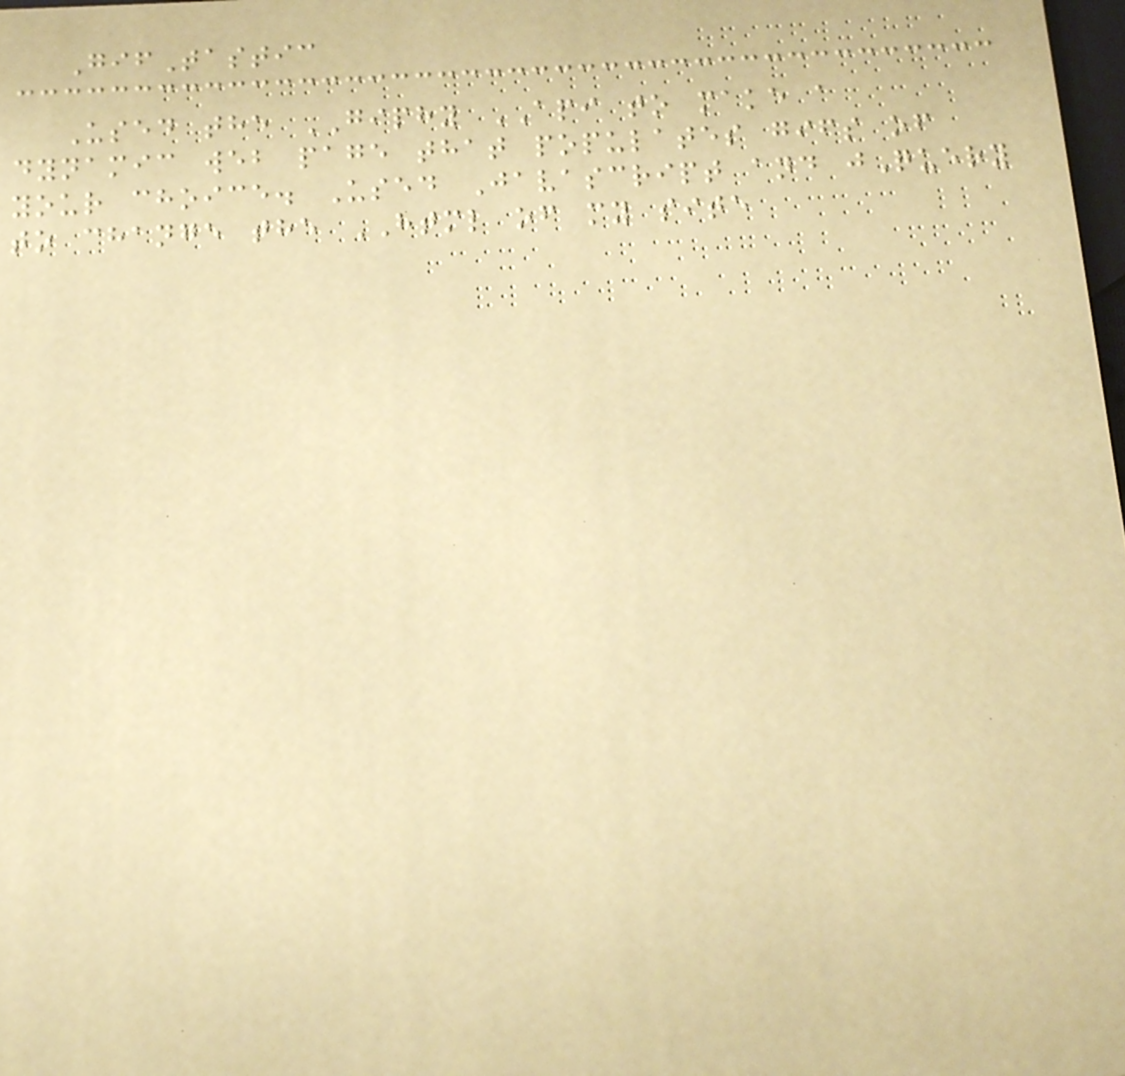GifTastic
Used the GIPHY API to make a
dynamic web page that populates gifs of
your choice. Used Javascript and jQuery
to change the HTML of my site
